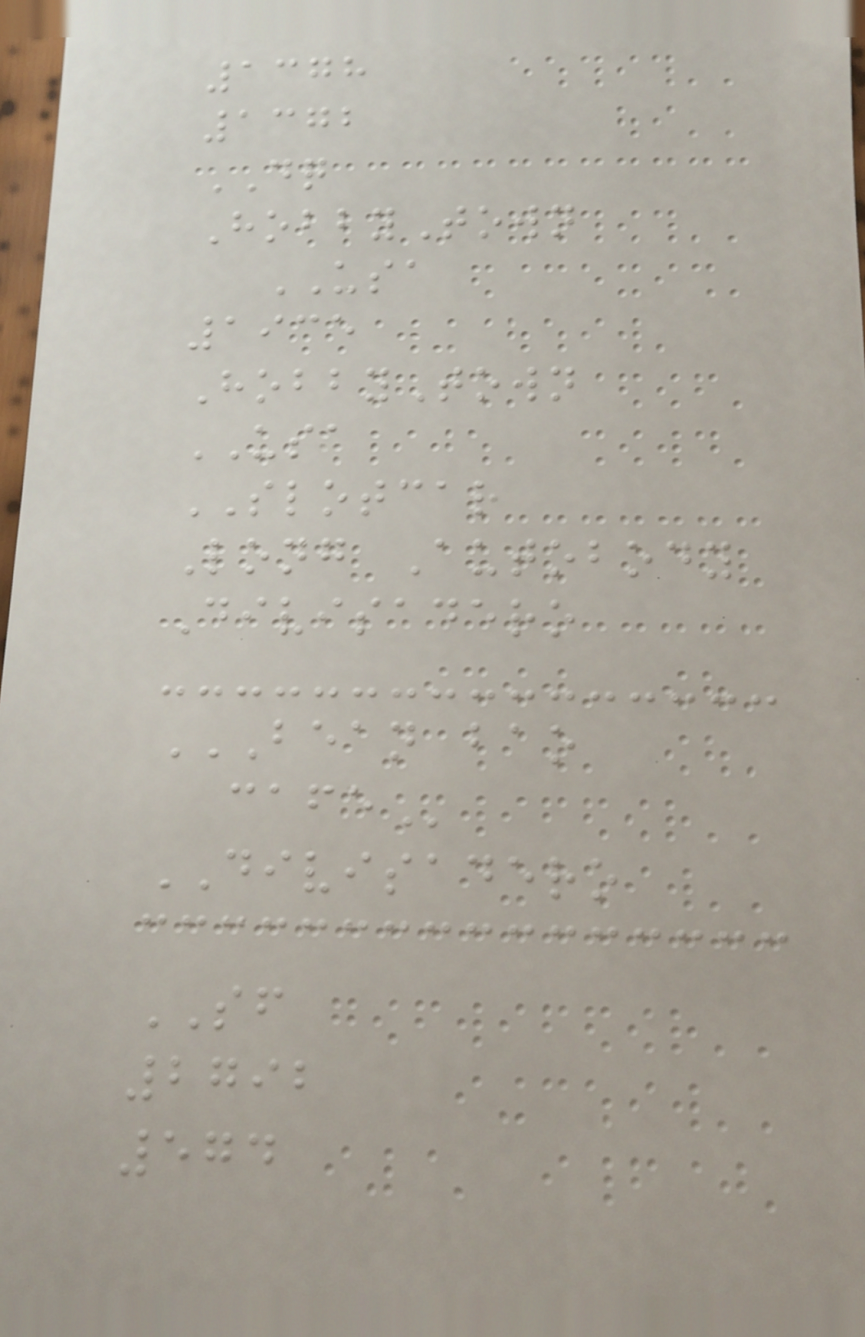1378
1372
DQ
HobbyTown
USA
1935
HobbyTown
USA
SLOTCAR
Long Autobody
Divisadero
BEAN BAO
CAFE
DIVISADERO
SF
2792
574
